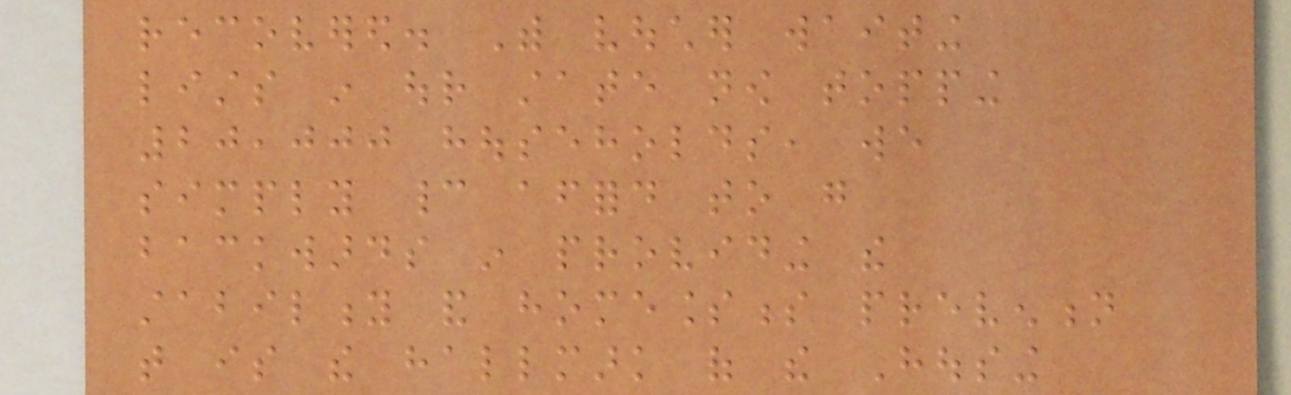recovered. With voucher waiting
lists in our state now topping
20,000 households, we
simply cannot afford to go
backwards in providing the
stability and homelessness prevention
that is the hallmark of the Housing
